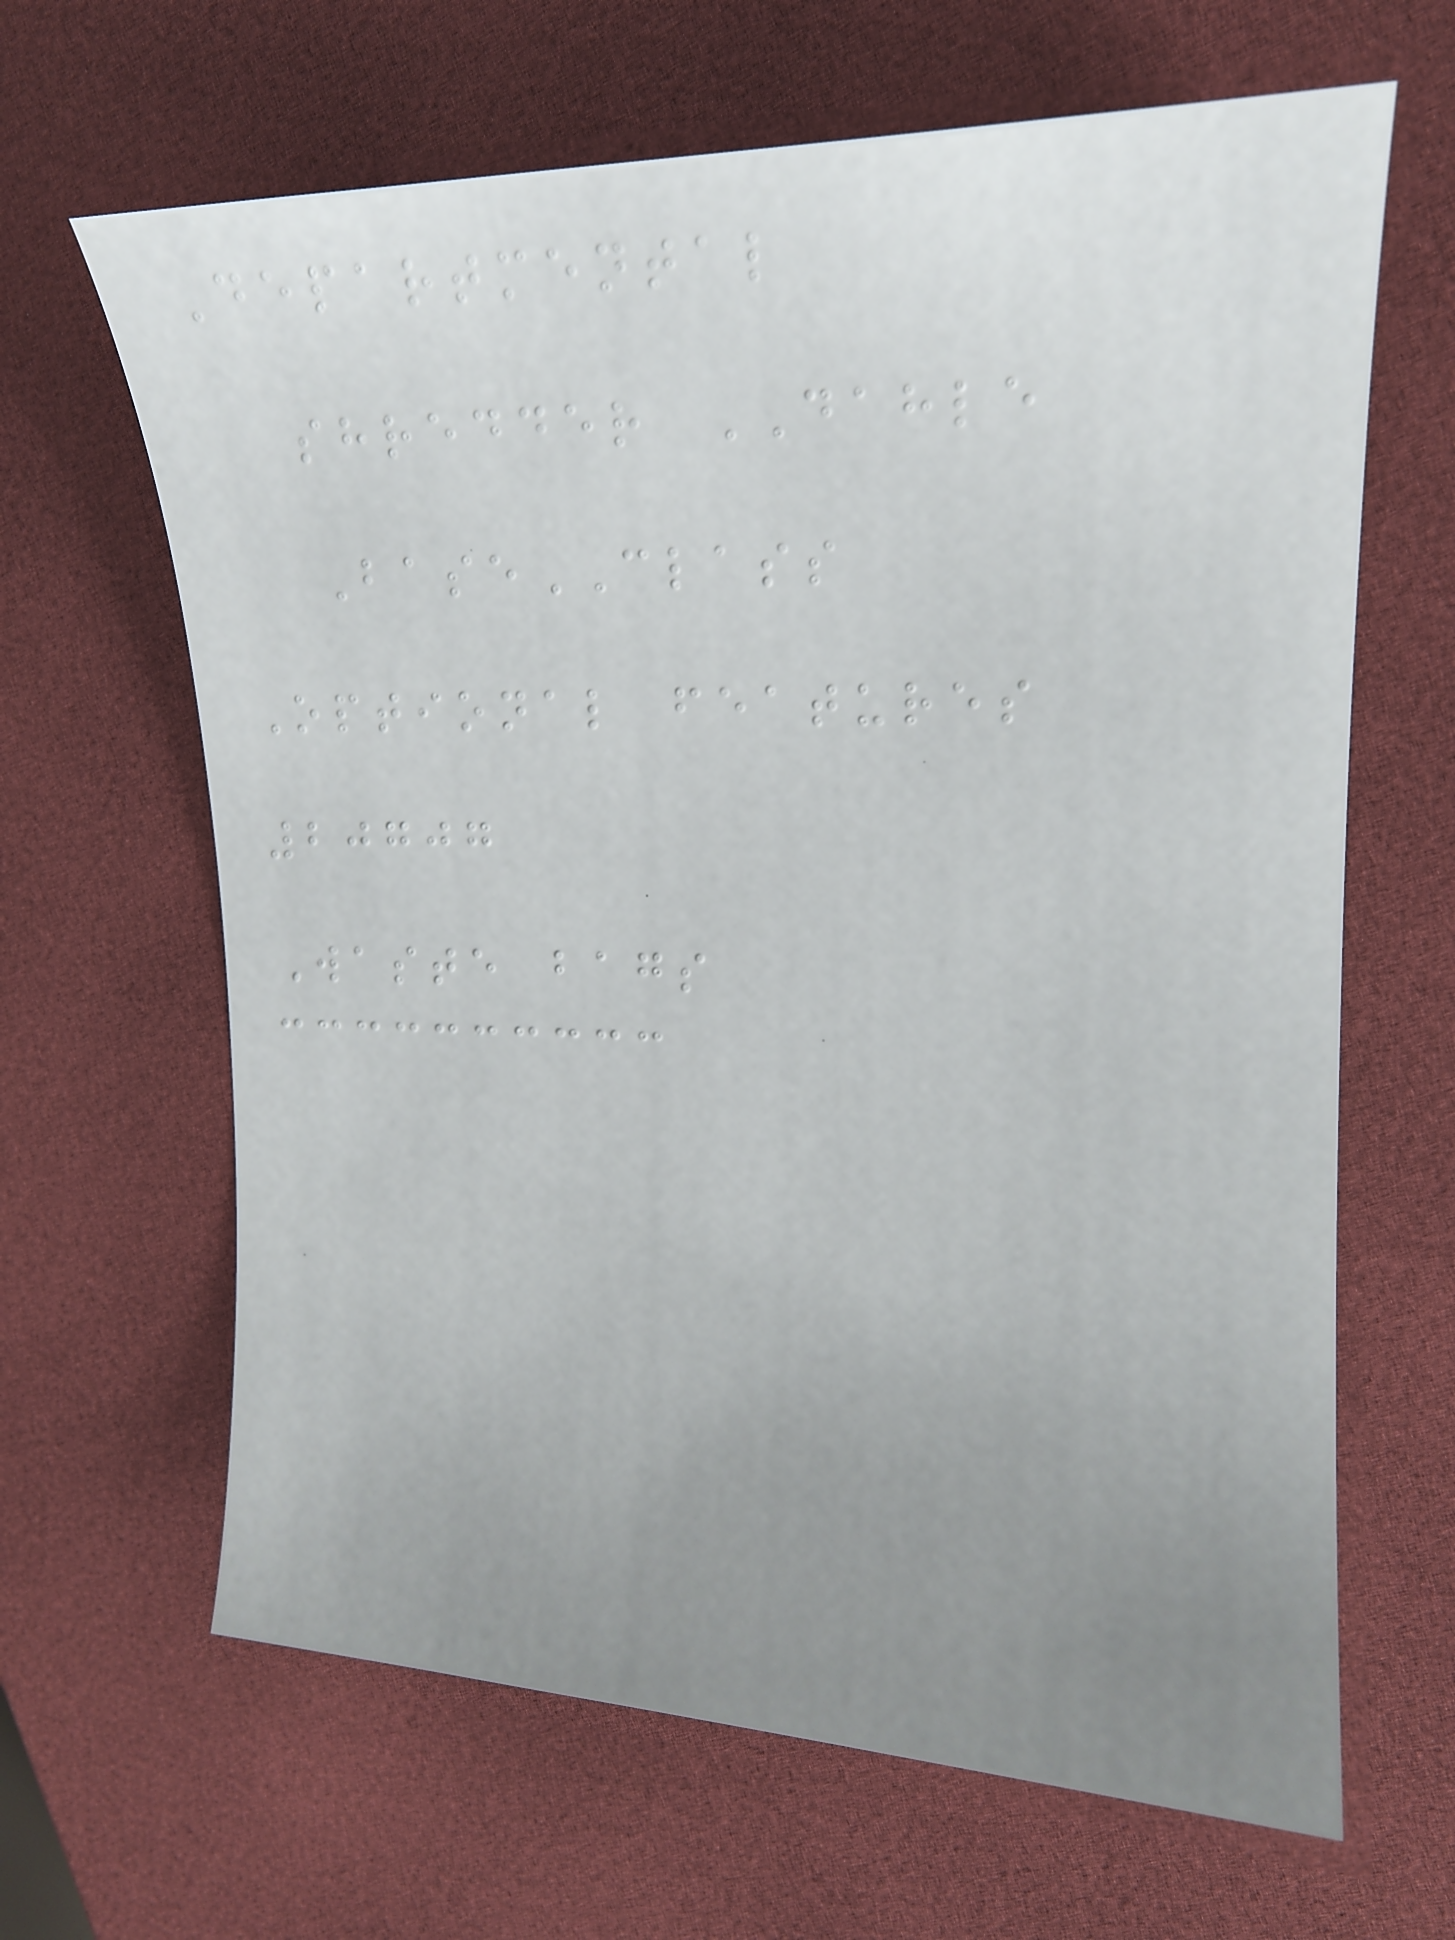Departmental
shredder DAHLE
BaseCLASS
Optional features
20707
Waste bags
